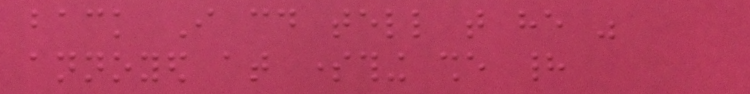back I could tell that he was
annoyed at something she had
